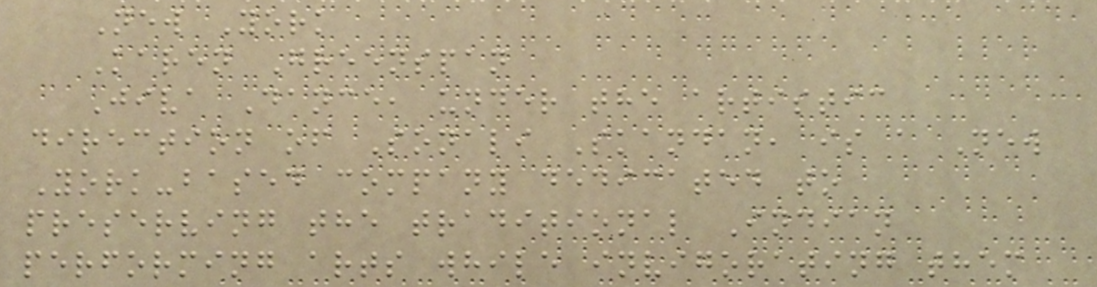New York
Karen Greenspan
Jiva Dance, under the artistic
direction of Sonali Skandan, is a New
York-based company dedicated to
preserving the traditional Indian
performing arts while invigorating them
